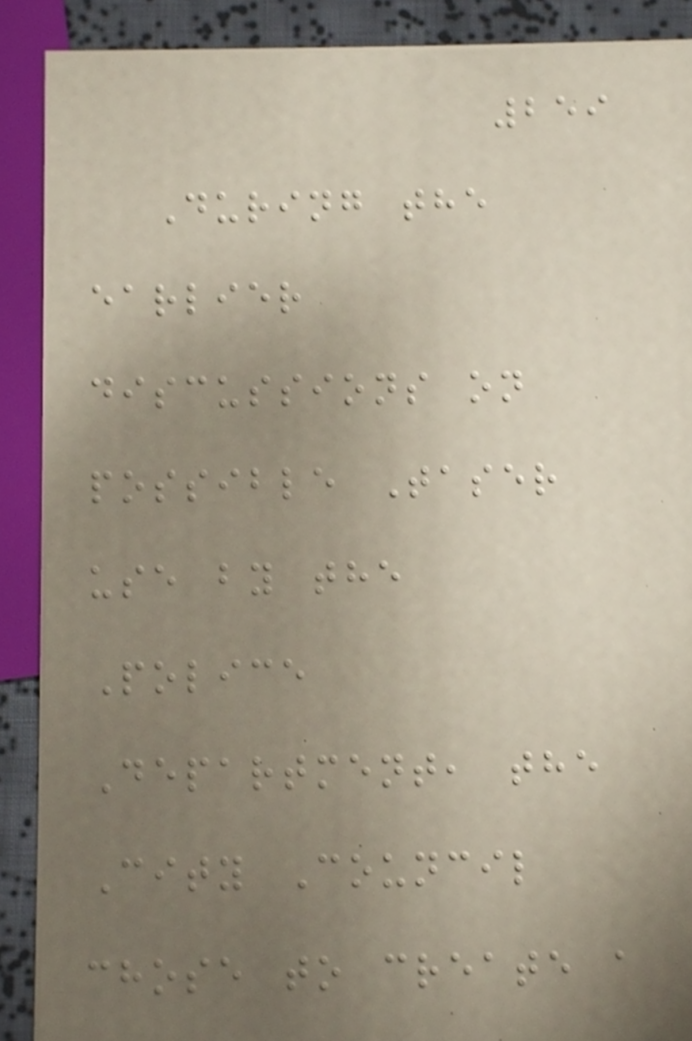259
During the
earlier
discussions on
possible Taser
use by the
Police
Department, the
City Council
chose to create a
